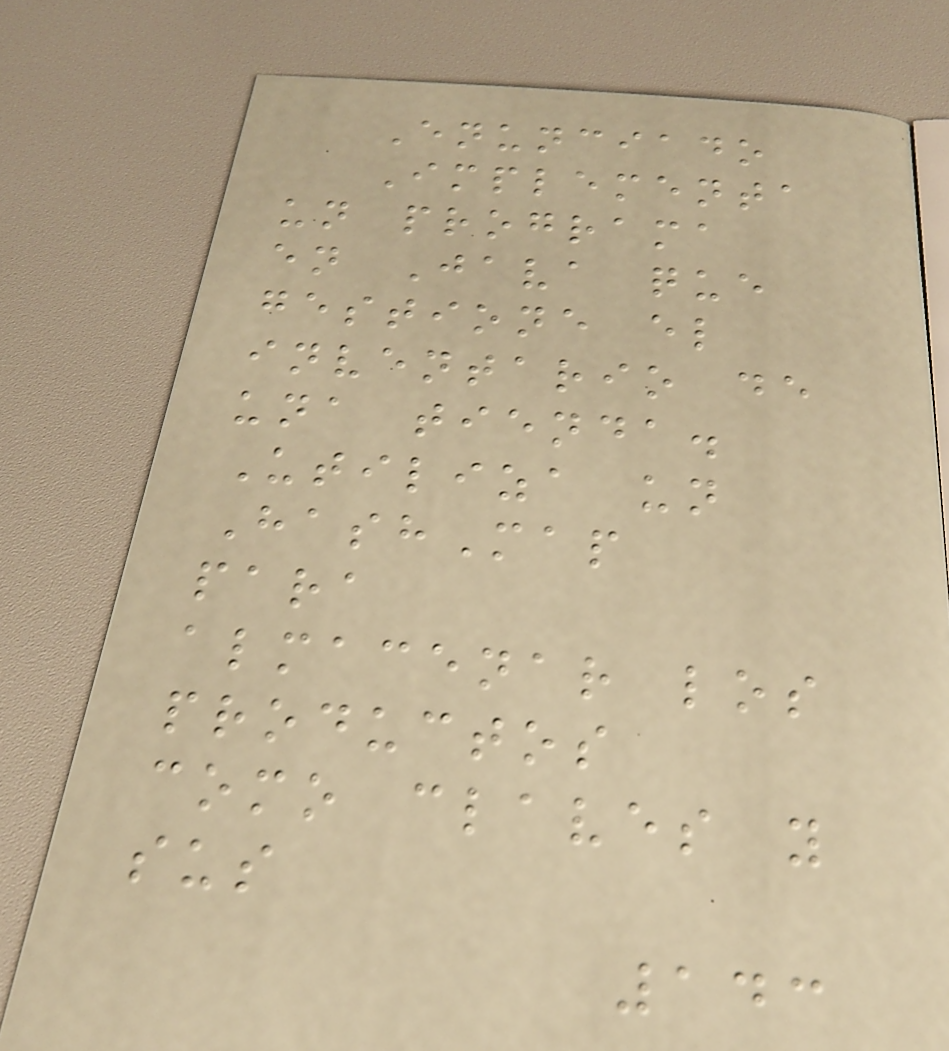Enunciado
Implementa
un programa
en Java que
gestione el
inventario de
una tienda.
Utiliza un
HashMap
para
almacenar los
productos
como claves y
sus
143
